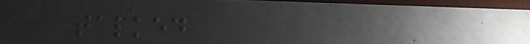talked
